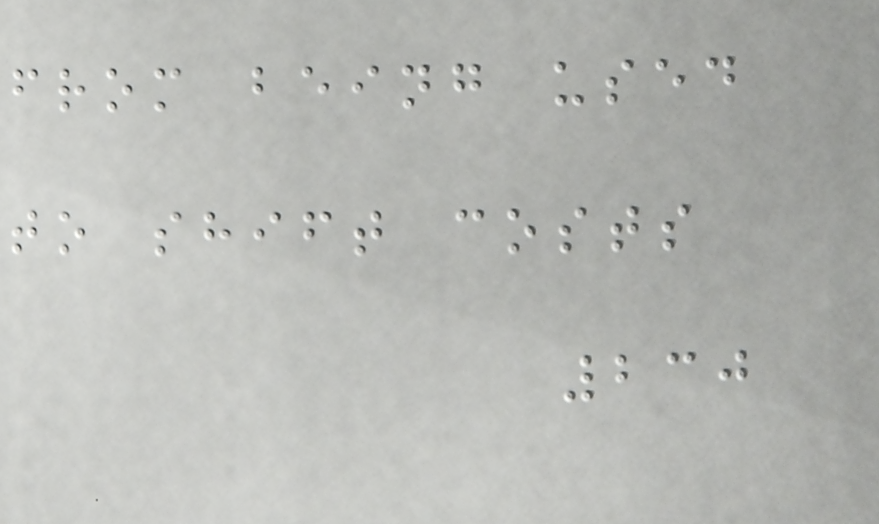from being used
to shift costs
230
